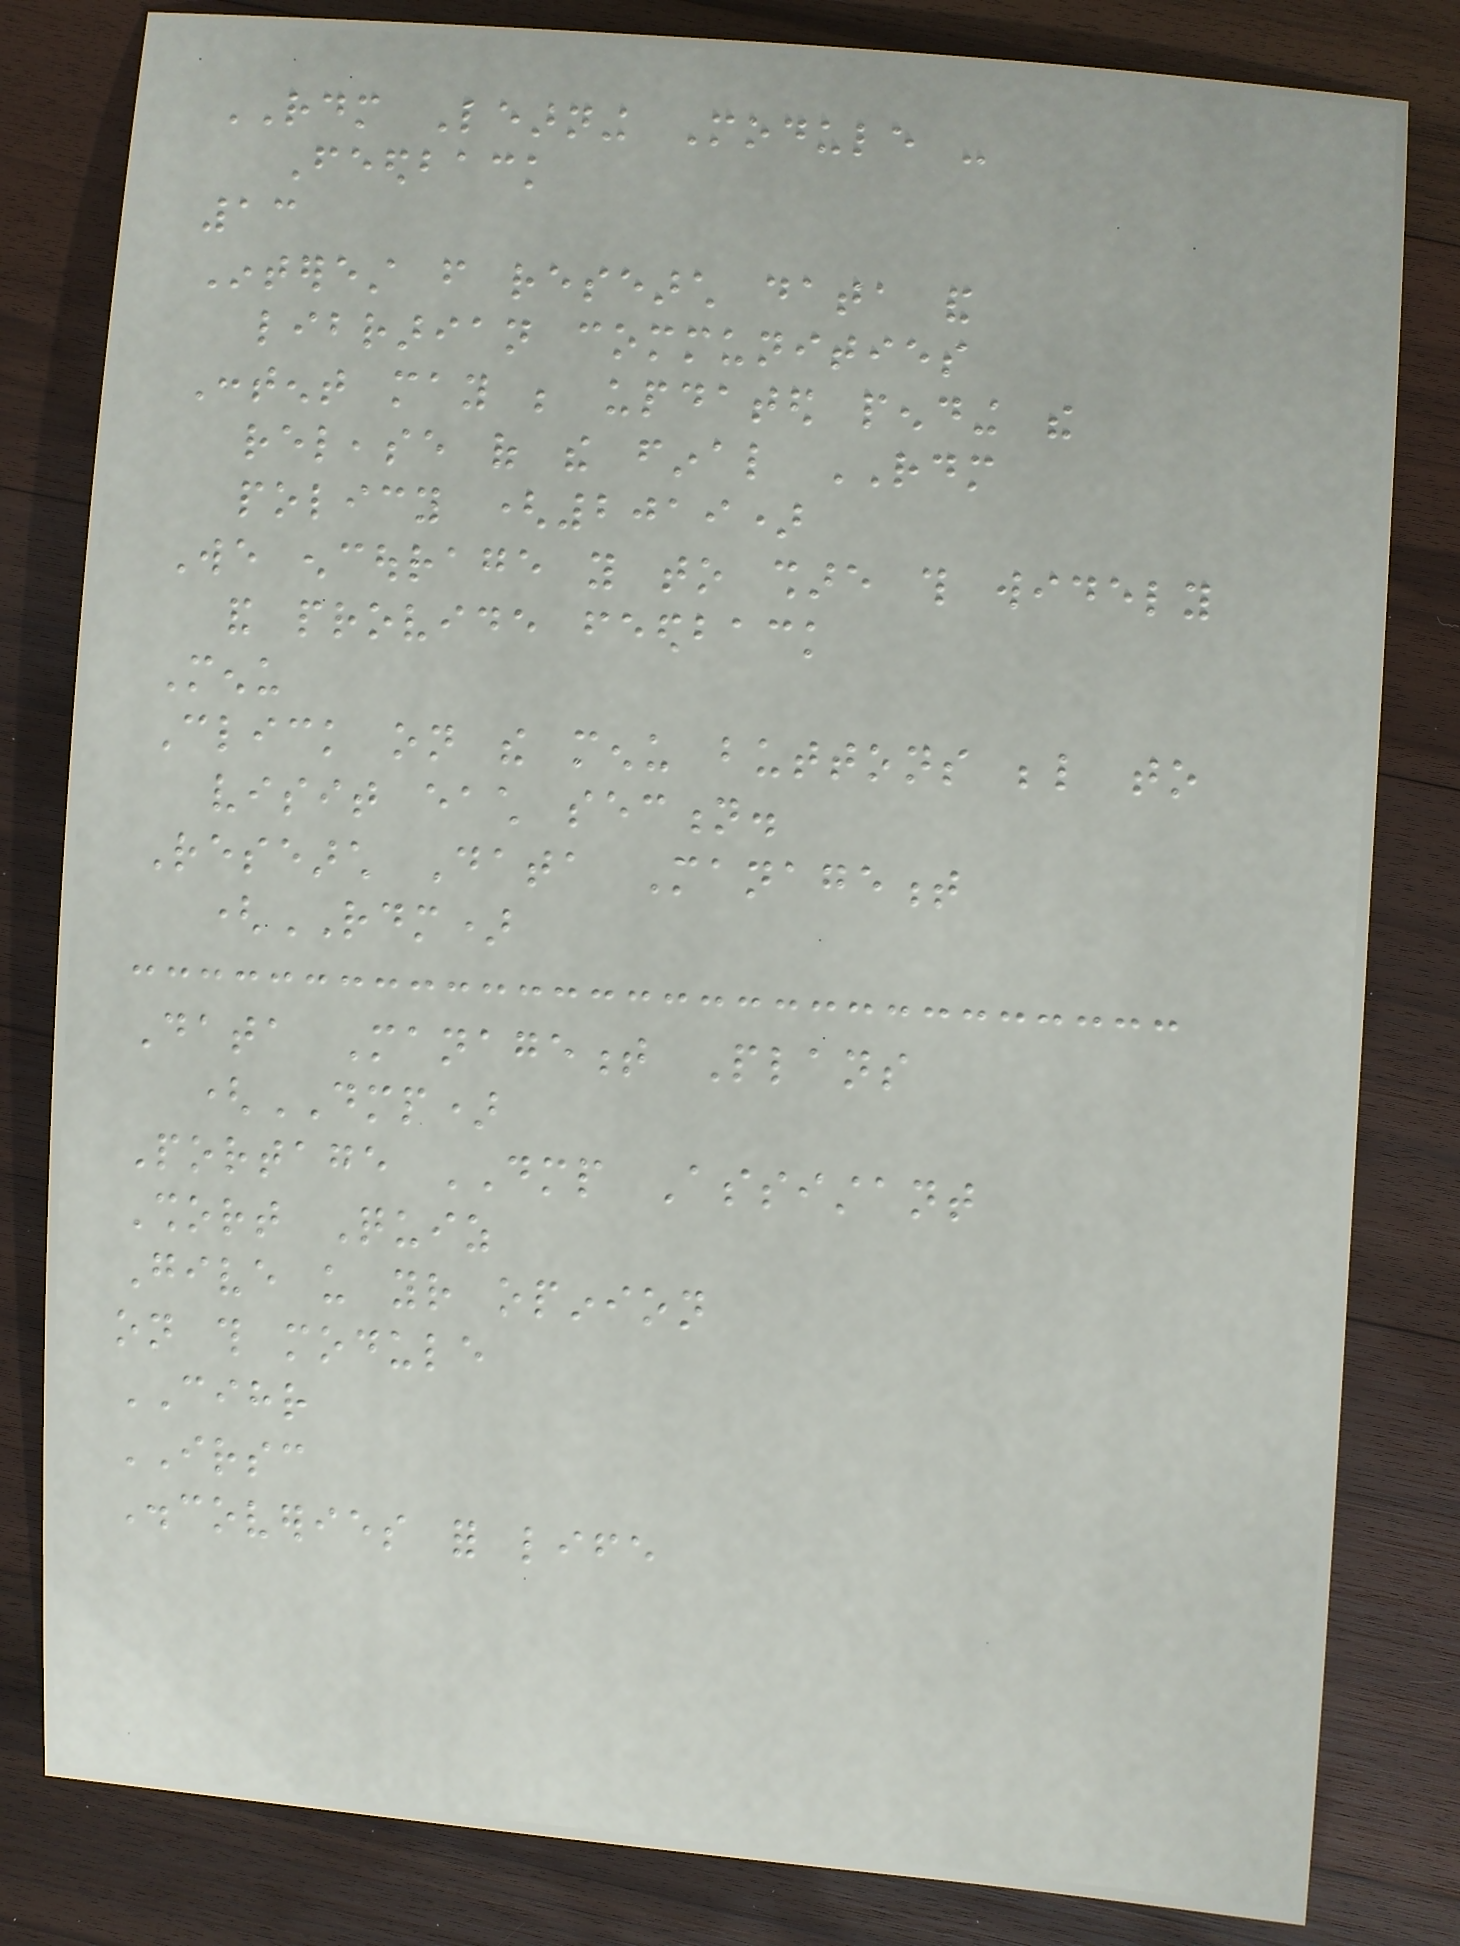RDM Learning Module -
Feedback
13
Interest from research data and
librarian communities
Content may be updated pending the
release of the final RDM
policy (2019)
We encourage you to share this widely
and provide feedback
Menu
Click on the menu buttons below to
visit each section.
Research Data Management
(RDM)
Data Management Plans
(DMP)
Portage DMP Assistant
Short Quiz
Give us your opinion
on this module
CIHR
IRSC
Discoveries for life
